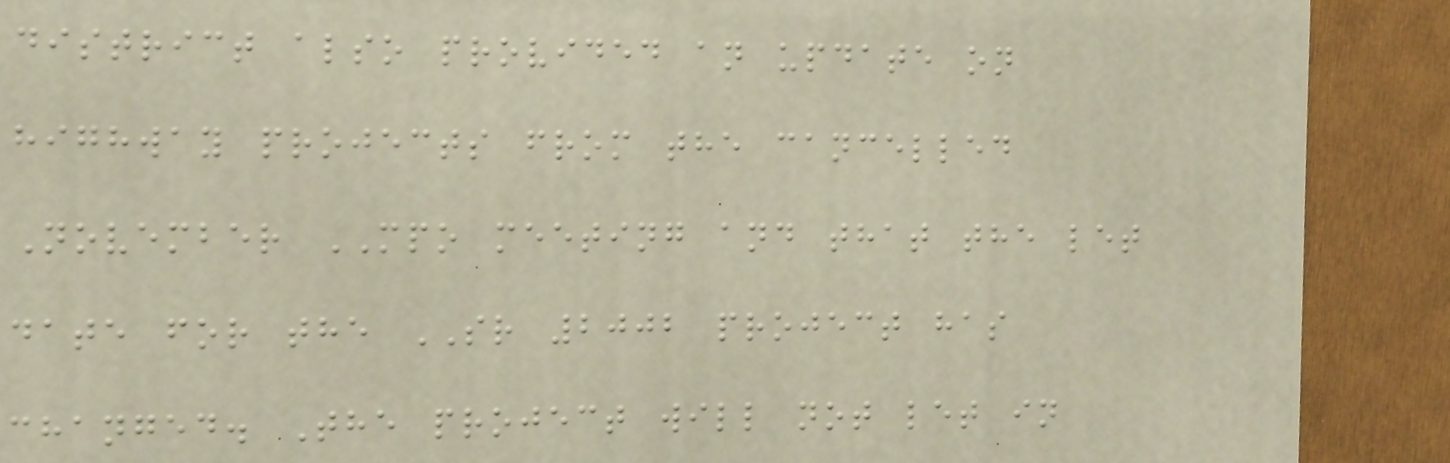district also provided an update on
highway projects from the cancelled
November MPO meeting and that the let
date for the SR 2002 project has
changed. The project will not let in
